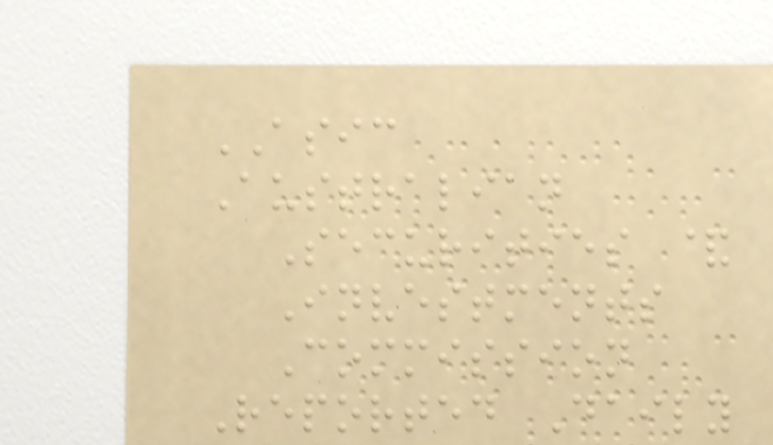ASIC
Australian
Securities &
Investments
Commission
Reported Daily
